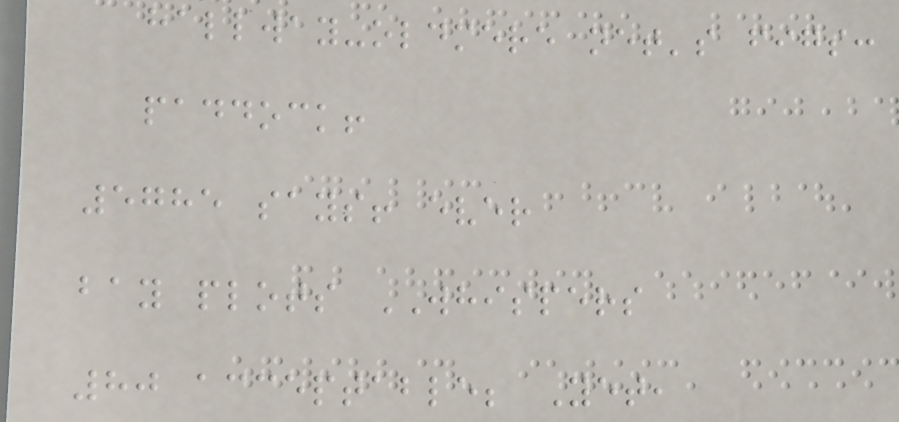hallway-oldmere net's figs:
paddock!
5785 says! ever
bay plots WHISPERS
80 acceptable; Yet,
